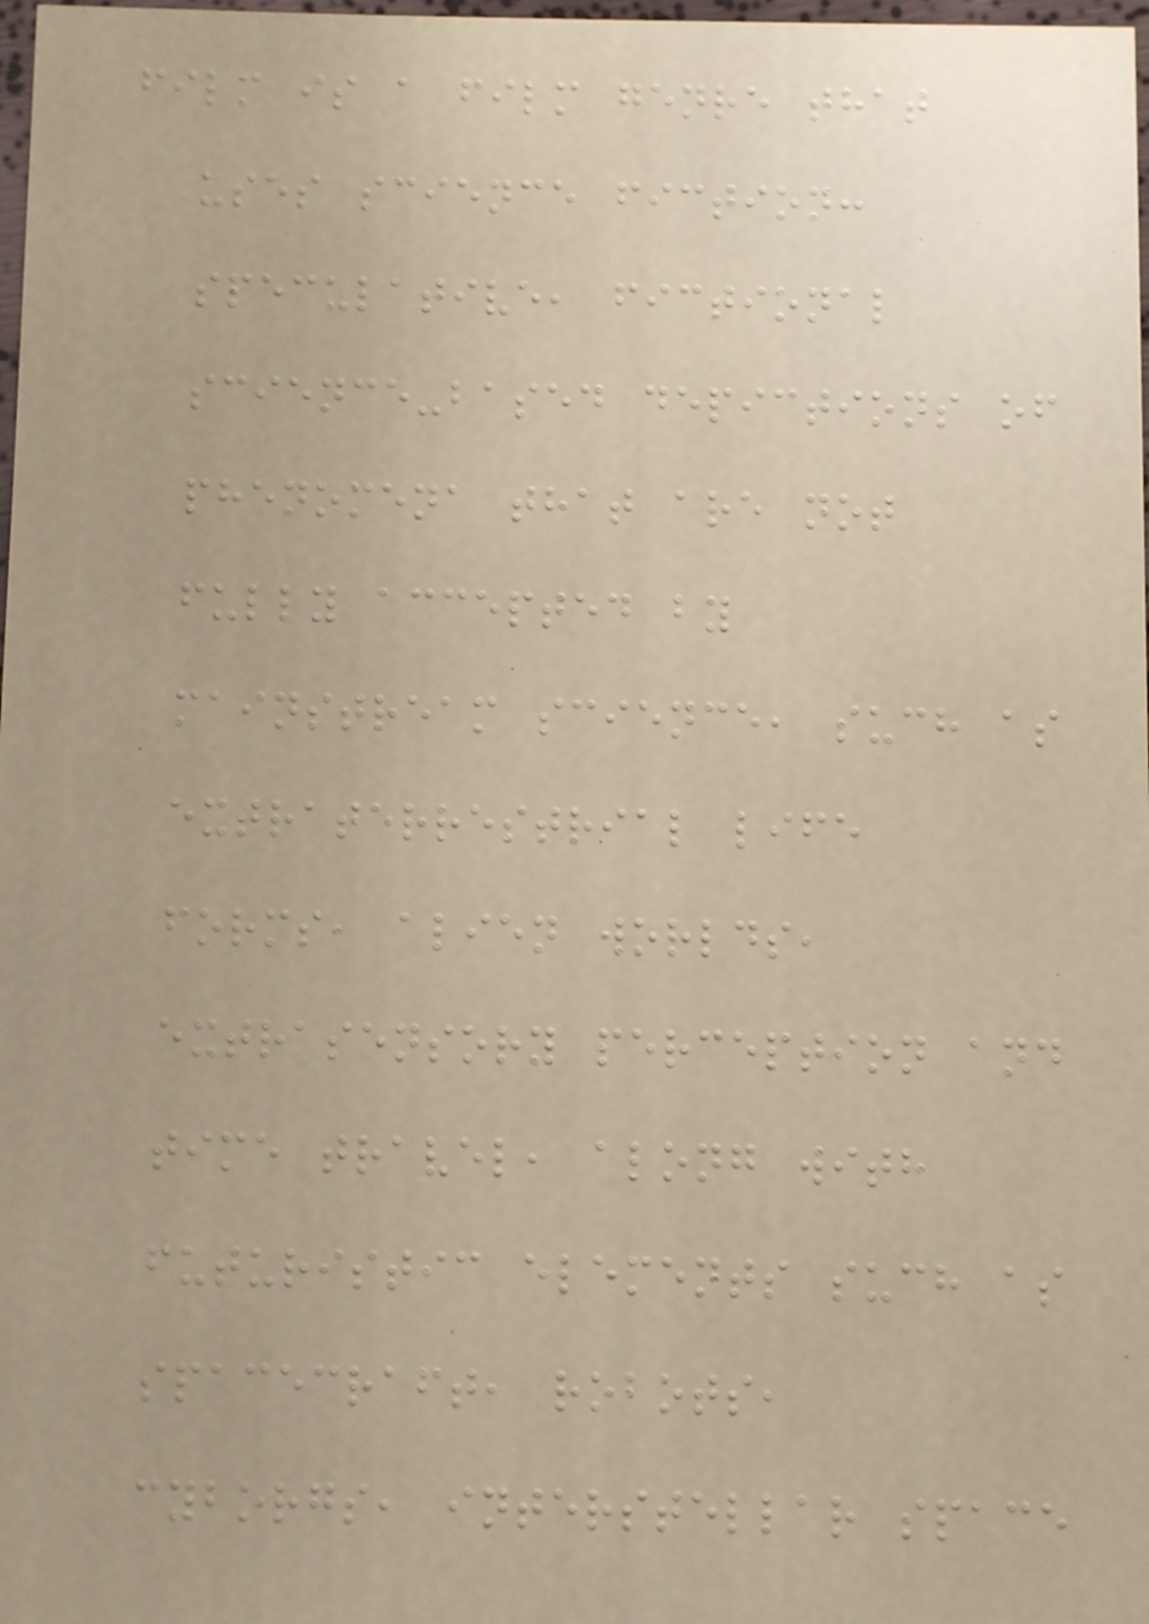film is a film genre that
uses science fiction:
speculative, fictional
science-based depictions of
phenomena that are not
fully accepted by
mainstream science, such as
extraterrestrial life
forms, alien worlds,
extrasensory perception and
time travel, along with
futuristic elements such as
spacecraft, robots,
cyborgs, interstellar space
